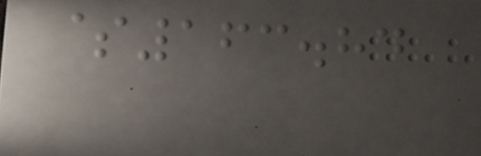$163.84
